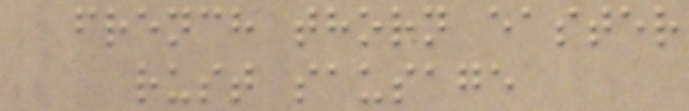french thorn easter
rust sausage
